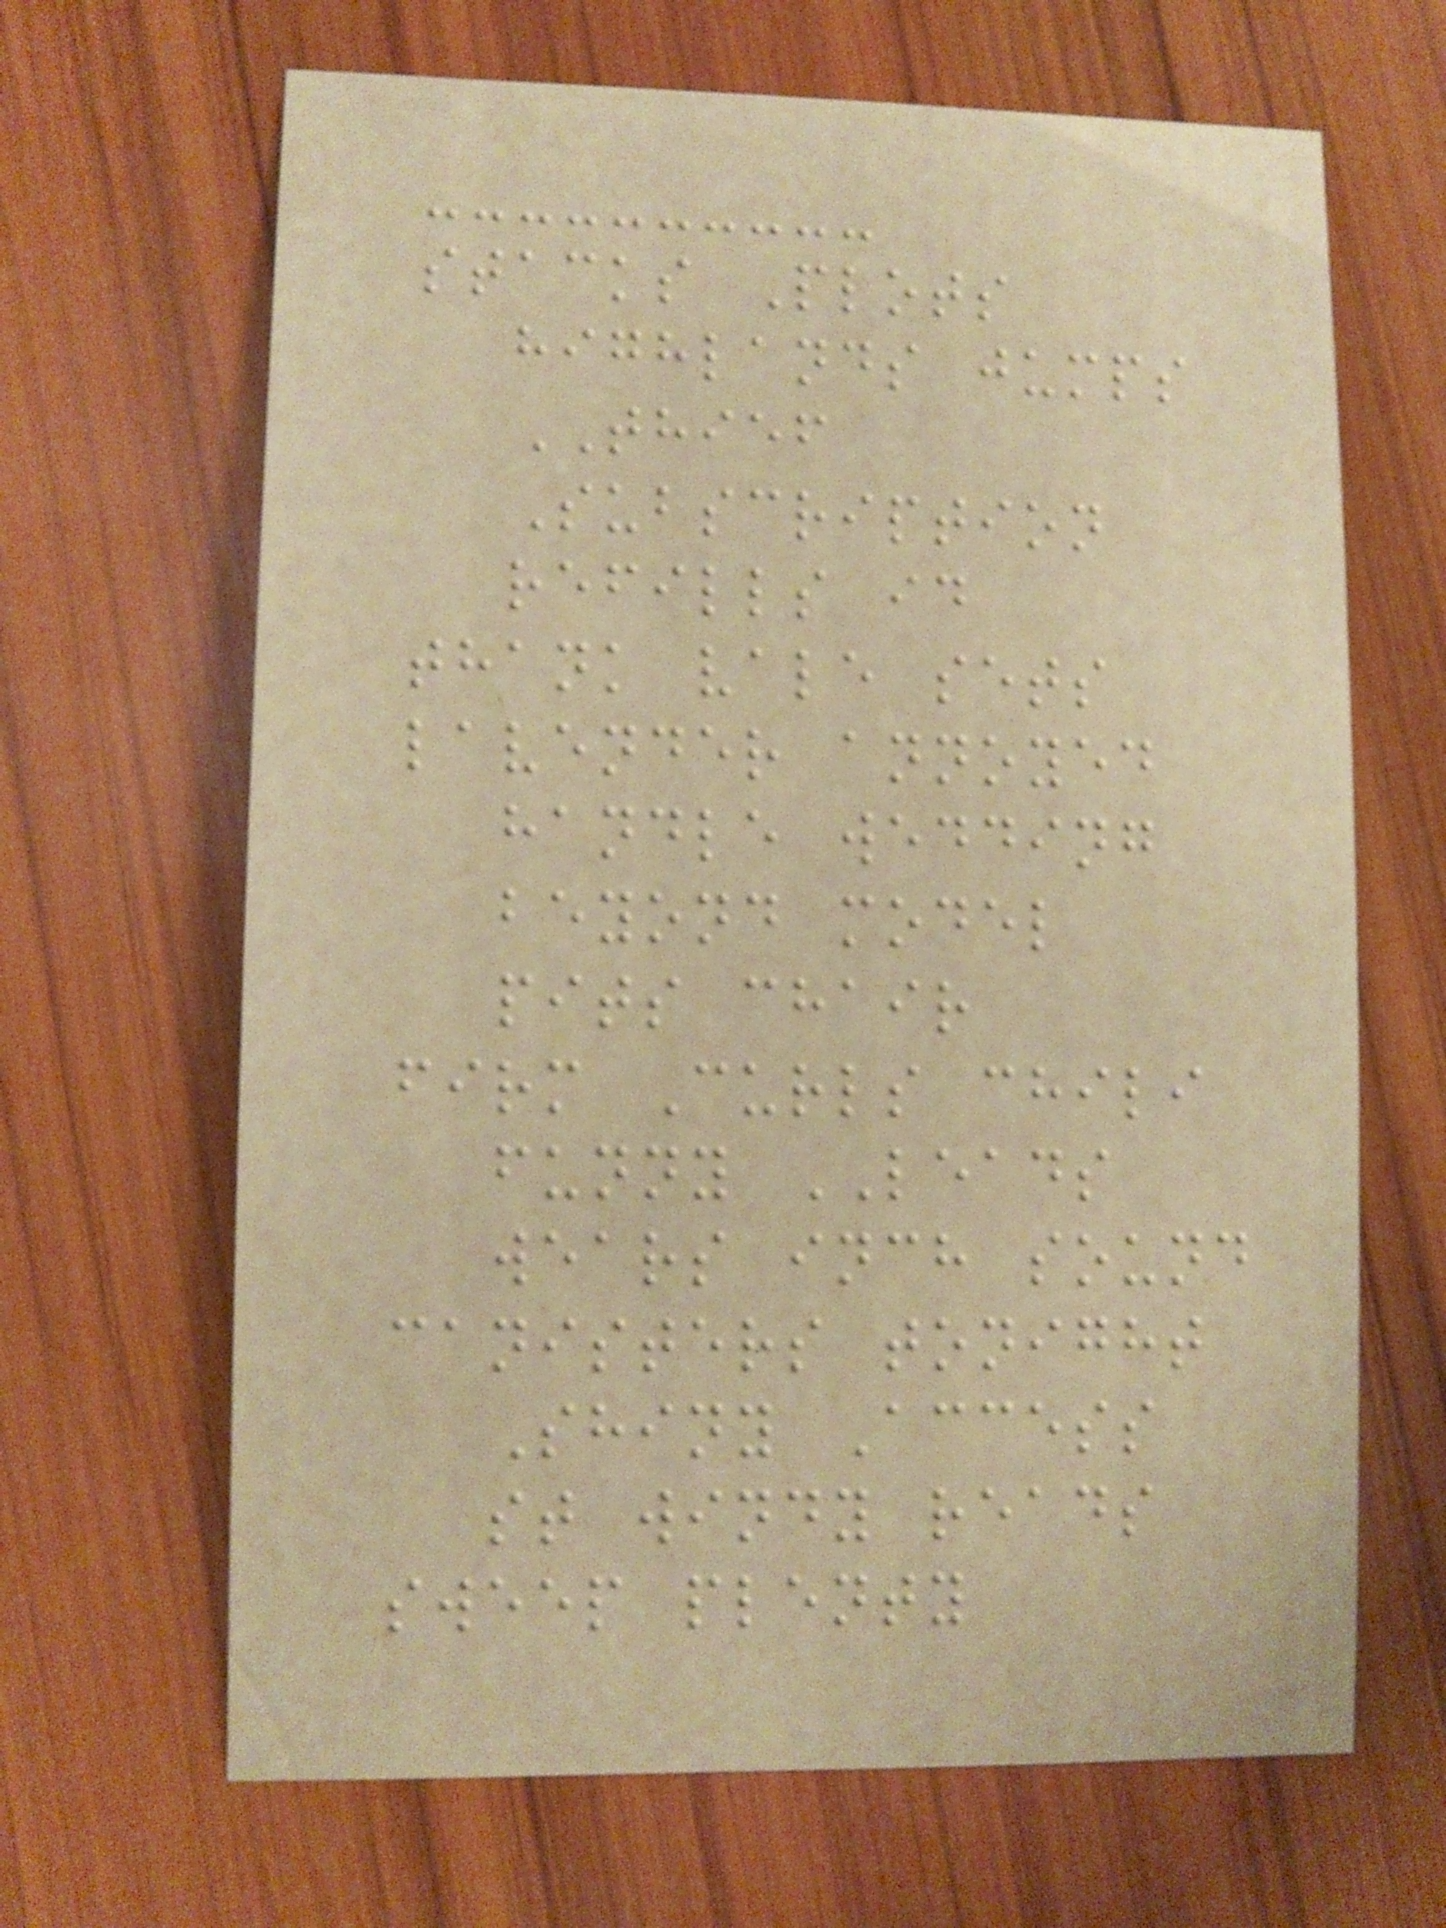stacks Plots
highlands jumps
THIEF
Subscription
refills id
thank vale sets
lavender annoyed
handle wedding
beyond model
pits chair
firm Curls chili
funny LEADS
wears inch sound
canisters tonight
Shiny Access
st windy reads
sweep plenty
